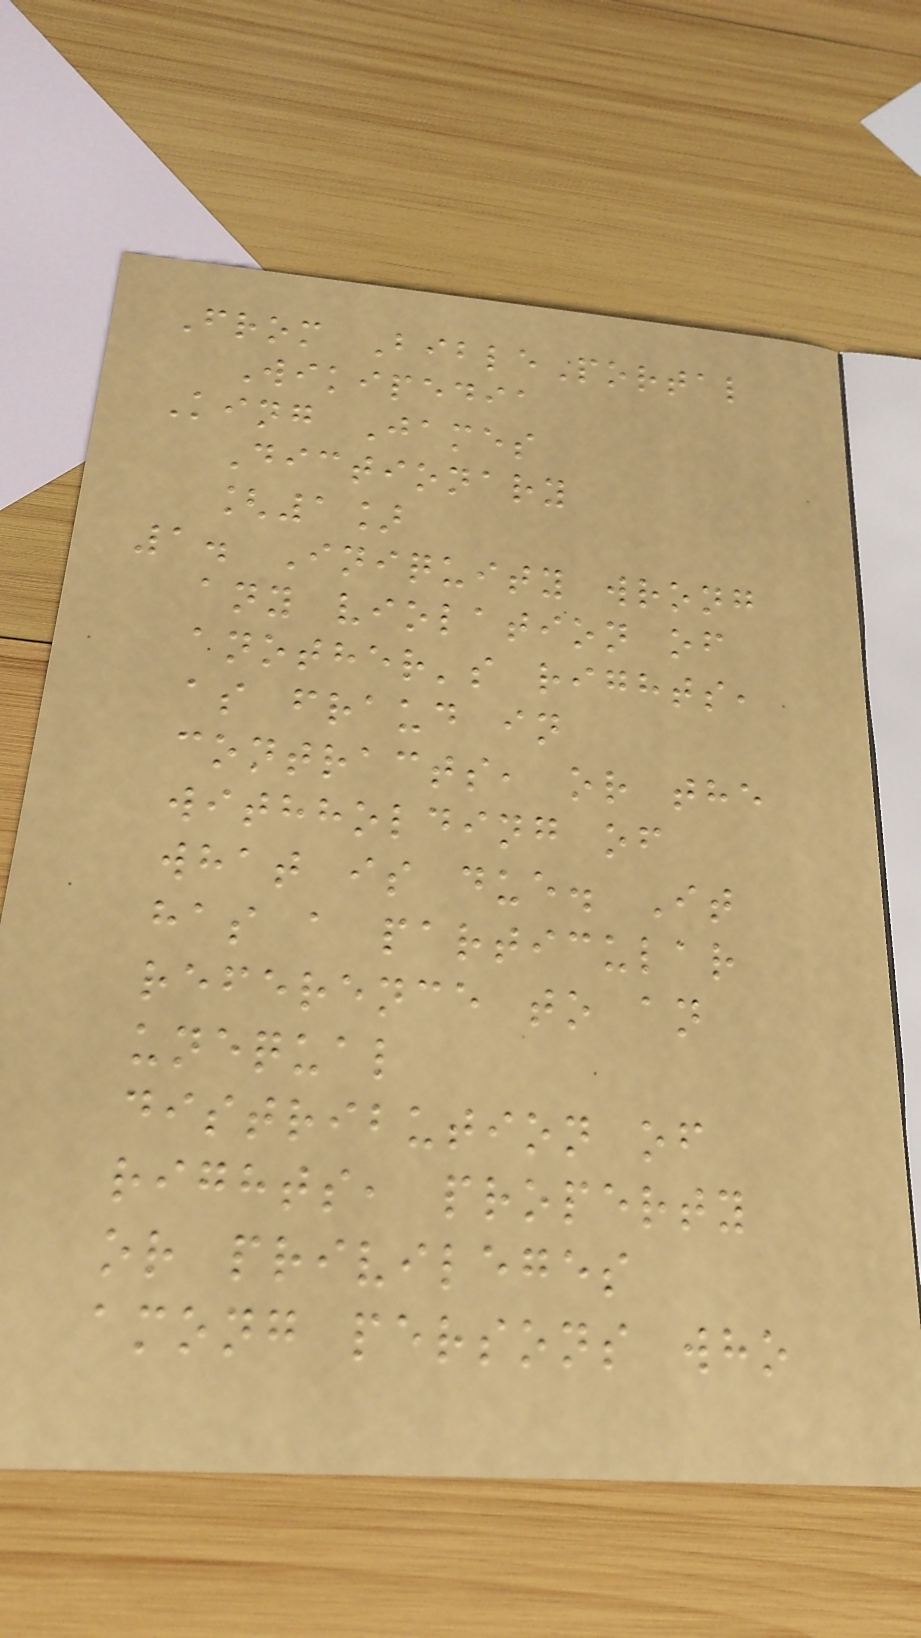From BiblePortal
Wikipedia
King James
Dictionary
[1]
1. Iniquity wrong
any violation of
another's rights,
as fraud in
contracts, or the
withholding of
what is due. It
has a particular
reference to an
unequal
distribution of
rights, property
or privileges
among persons who
